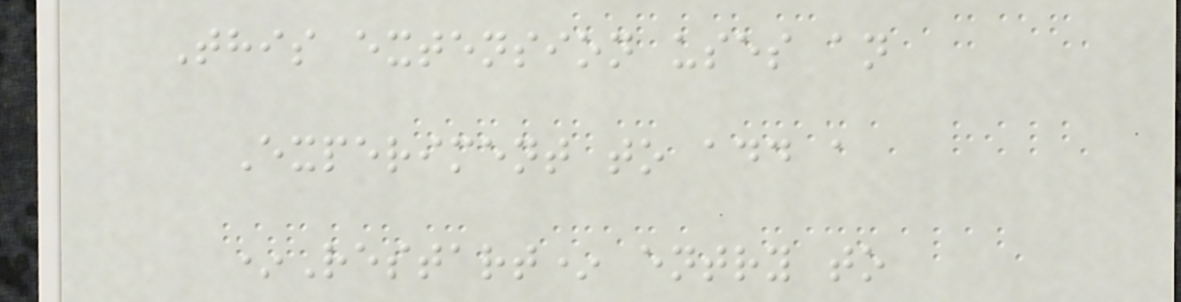This extension uses an
Experiment to add a
*Restart* entry to
